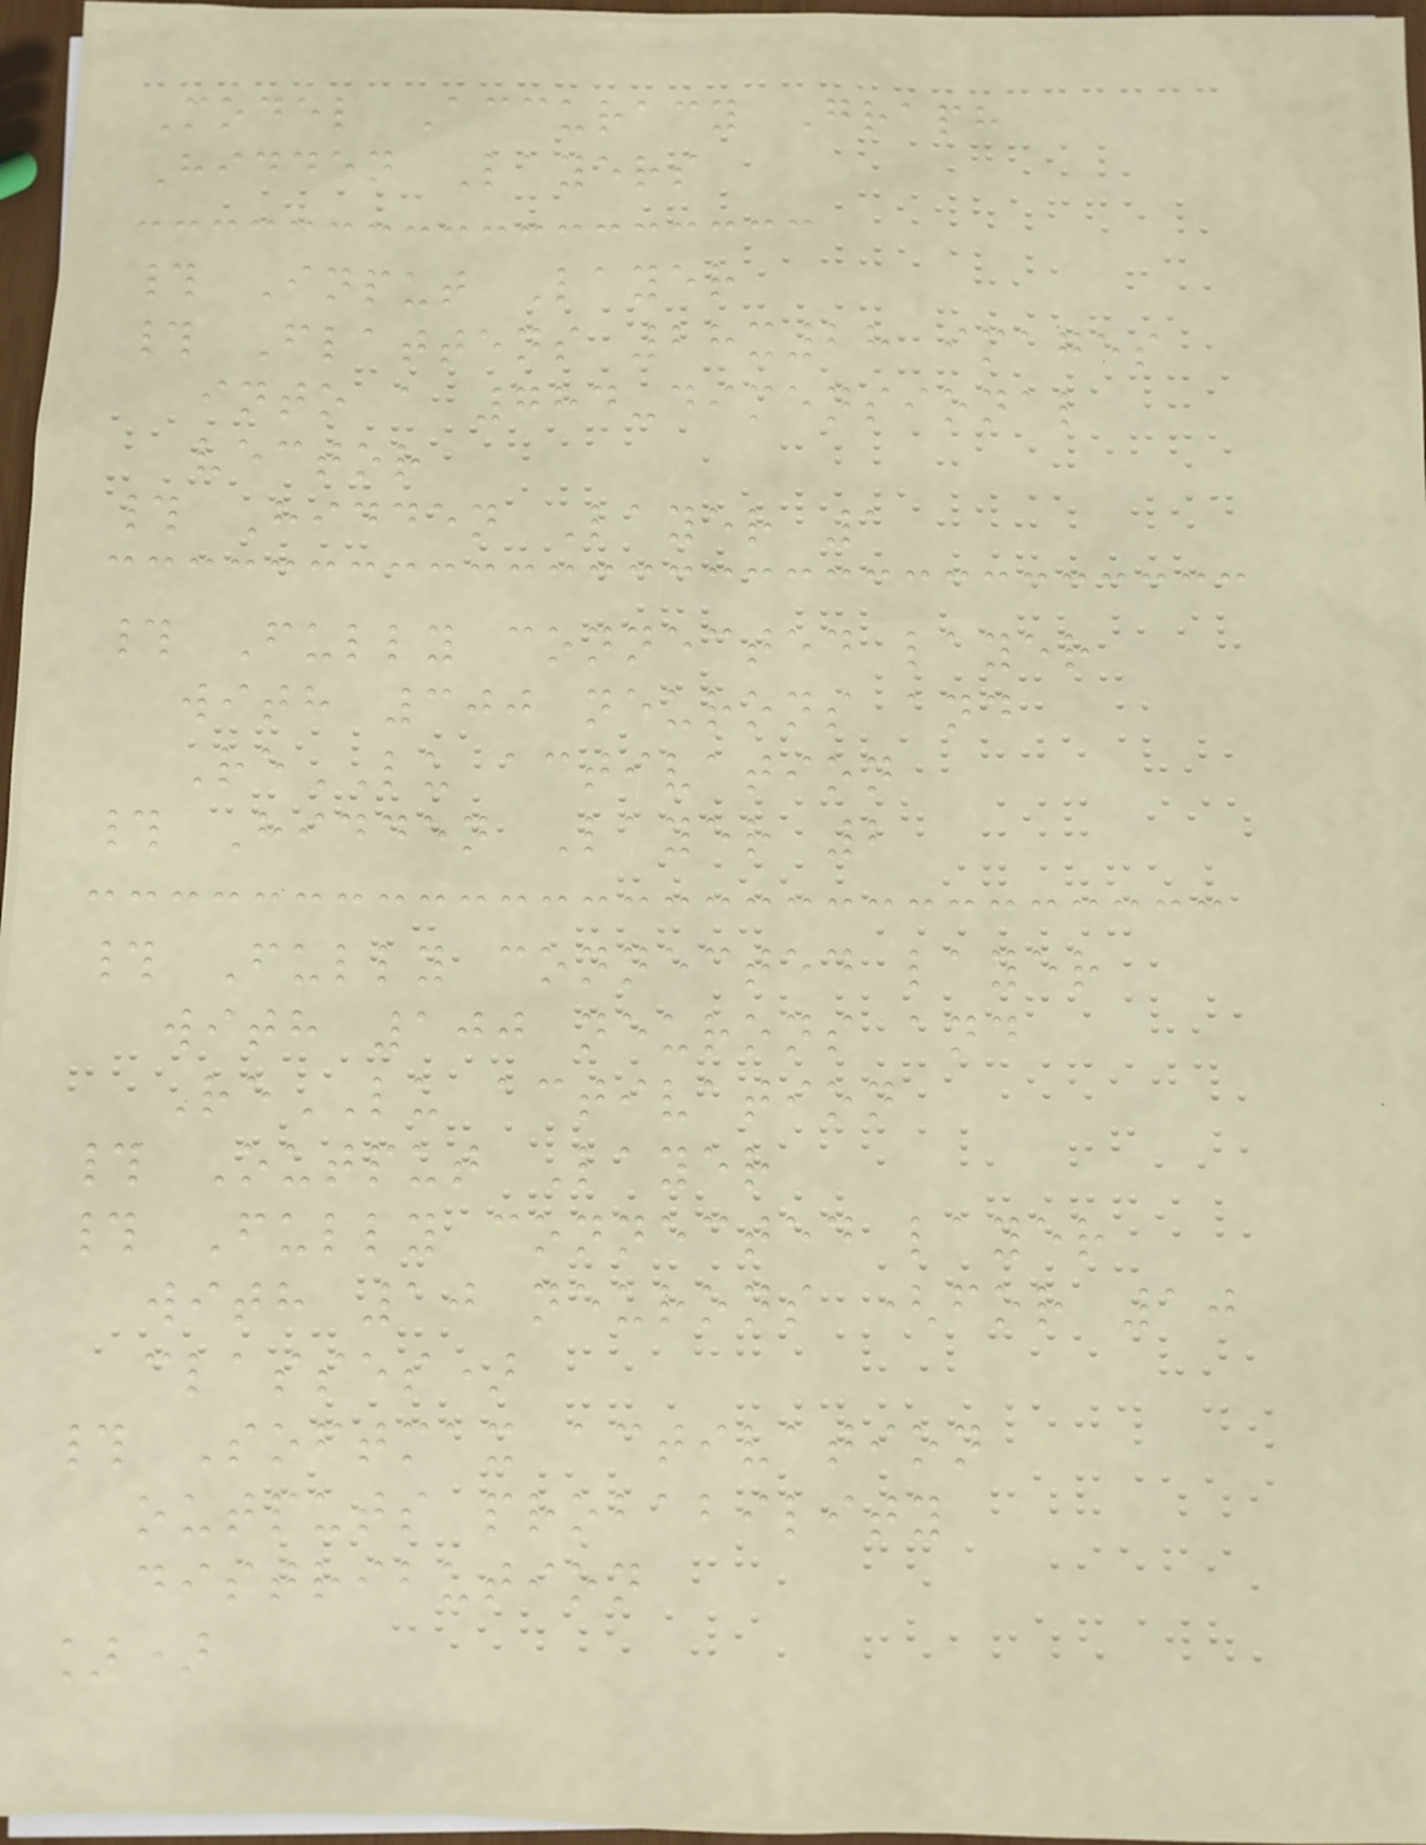Model Accuracy Graph
Hidden Layers
# Input Layer
# Flattens 28x28 images
into a 784-dimensional
vector
# Hidden Layer 1
# Fully connected layer
with 300 neurons and
ReLU activation
# Hidden Layer 2
# Fully connected layer
with 100 neurons and
ReLU activation
# Output Layer
# Fully connected layer
with 10 neurons (for 10
classes)
# Softmax activation
outputs probability
distribution
])
